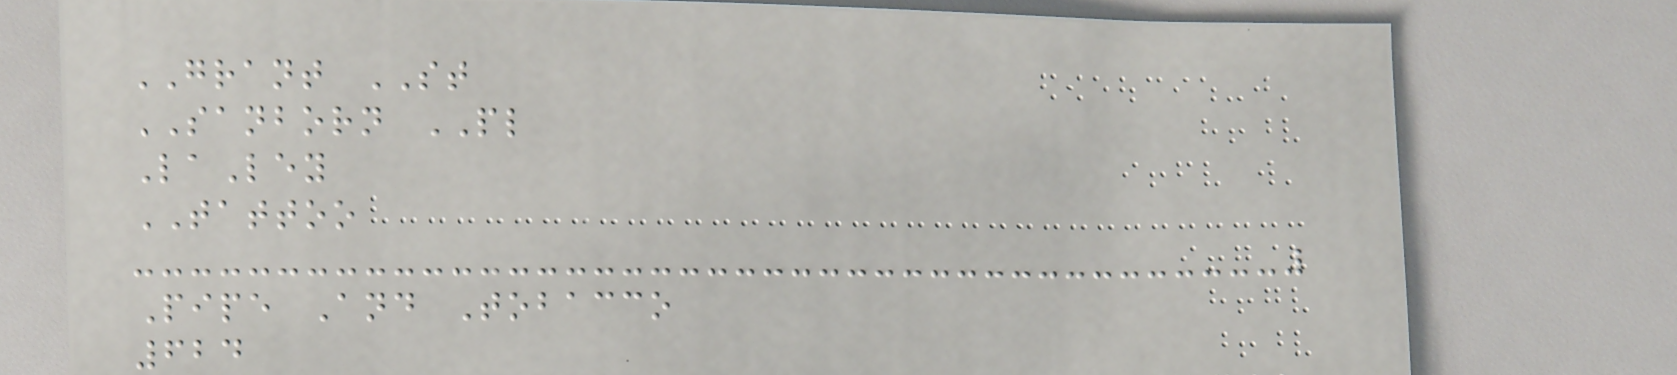GRANT ST
SANBORN PL
LaLey
TATTOO
Pipe And Tobacco
624
